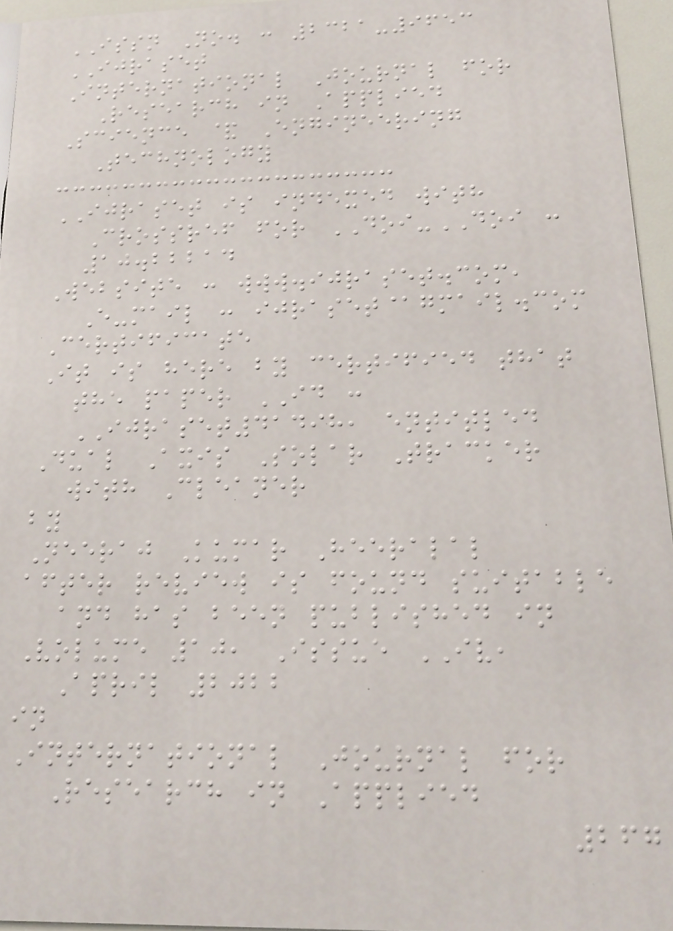ISSN No. : 2321-9653
IJRASET
International Journal for
Research in Applied
Science & Engineering
Technology
IJRASET is indexed with
Crossref for DOI-DOI :
10.22214
Website : www.ijraset.com,
E-mail : ijraset@gmail.com
Certificate
It is here by certified that
the paper ID :
IJRASET41498, entitled
Dual Axis Solar Tracker
with Cleaner
by
Neeraj Kumar Heeralal
after review is found suitable
and has been published in
Volume 10, Issue IV,
April 2022
in
International Journal for
Research in Applied
267
